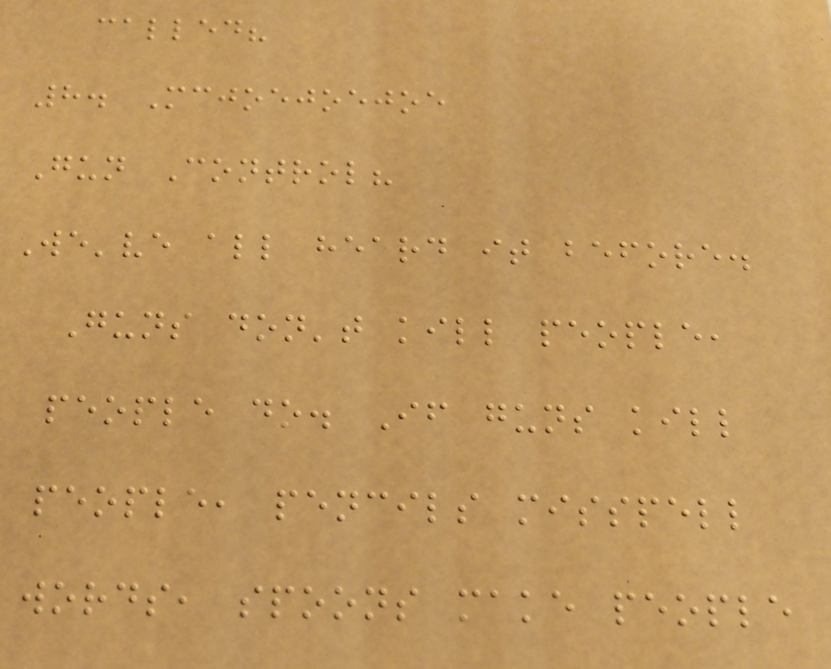called?
8. Mcjoejoejoe
Gun Control?
We've all heard it before.
Guns don't kill people,
people do. If guns kill
people, pencils misspell
words, spoons make people
